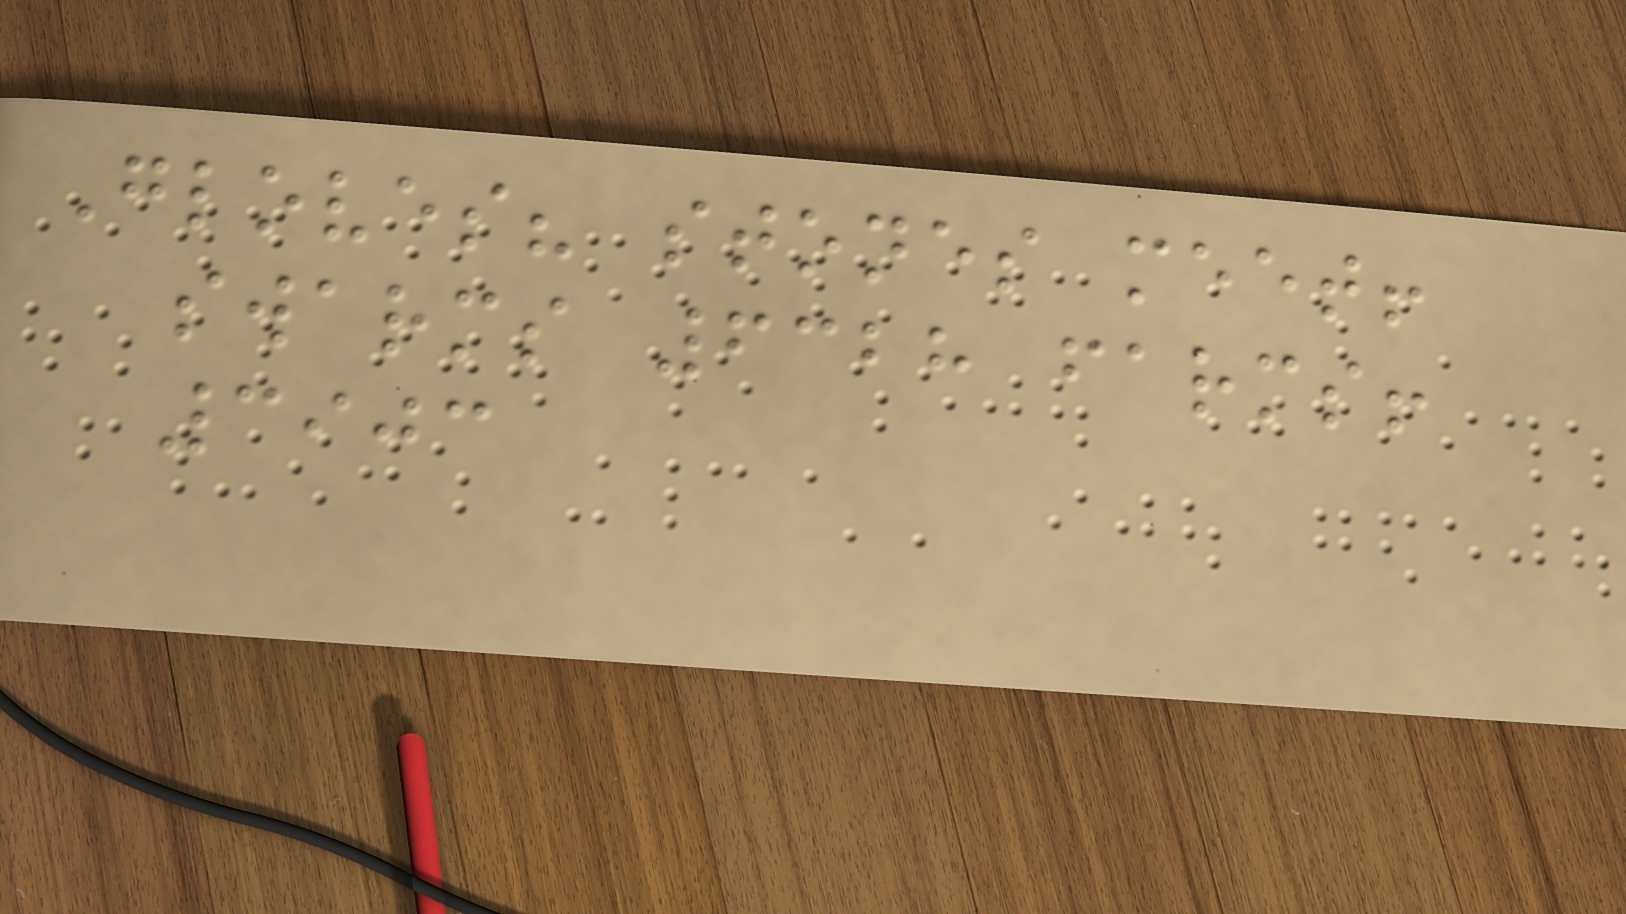Gloves? stones meet!
swarms 6328 farms!
3903
